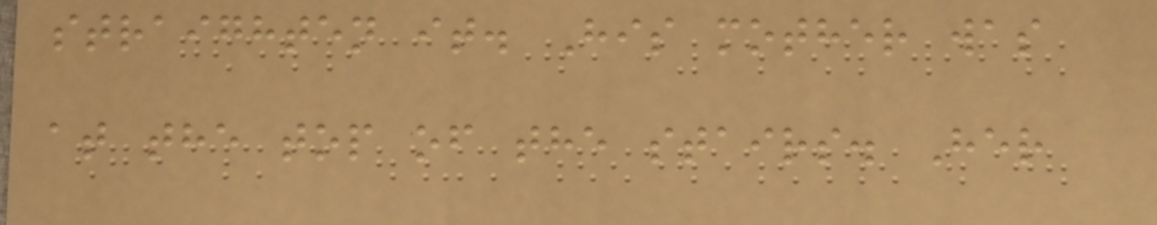straighten it. His mother was
at the top of the stairs. Her
